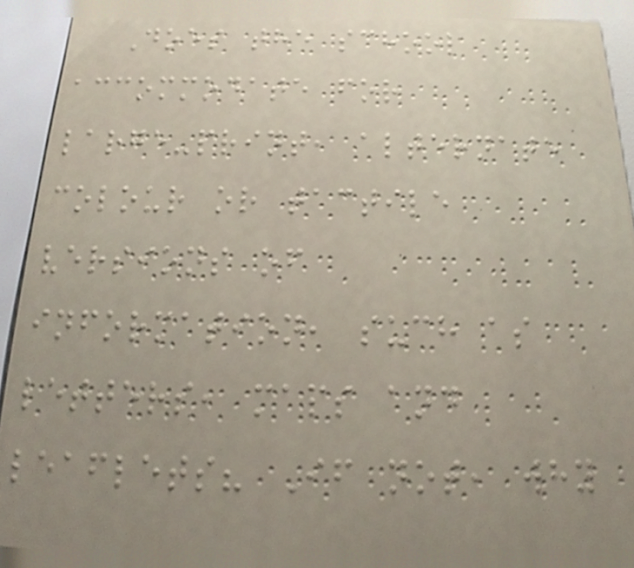Does the school
accommodate for
large-print, alternate
colour or tactile
versions of
information, such as
letters, maps and
leaflets? If not, why
